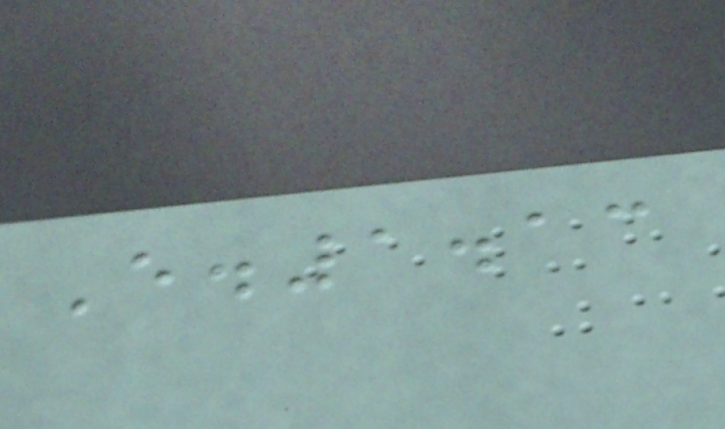E.1.13
